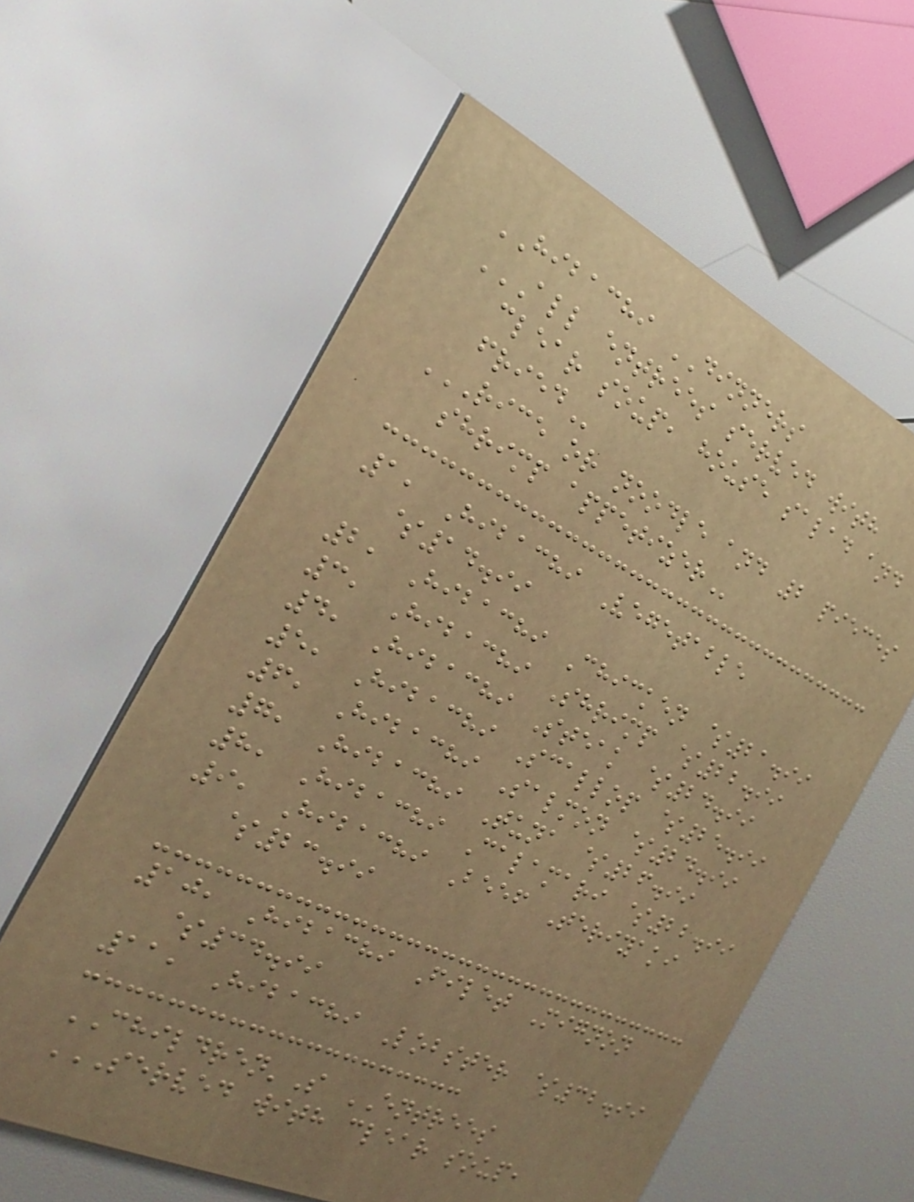HIBACHI DINNERS
ALL ENTREES SERVED WITH
CLEAR SOUP, HOUSE SALAD AND
FRIED
RICE OR NOODLE AND 2 PIECES
SHRIMP APPETIZER
1, Hibachi Vegetable
$14.99
2, Hibachi Chicken $21.99
3, Hibachi Shrimp $22.99
4, Hibachi Steak $24.99
5, Hibachi Scallop $25.99
6, Hibachi Salmon $24.99
7, Hibachi Tuna $26.99
8, Hibachi Calamari $22.99
9, Hibachi Beef Teriyaki
$23.99
10, Hibachi Filet Mignon
$34.99
11, Hibachi Lobster $32.99
CHILDREN'S ENTREES
SERVED WITH CLEAR SOUP,
